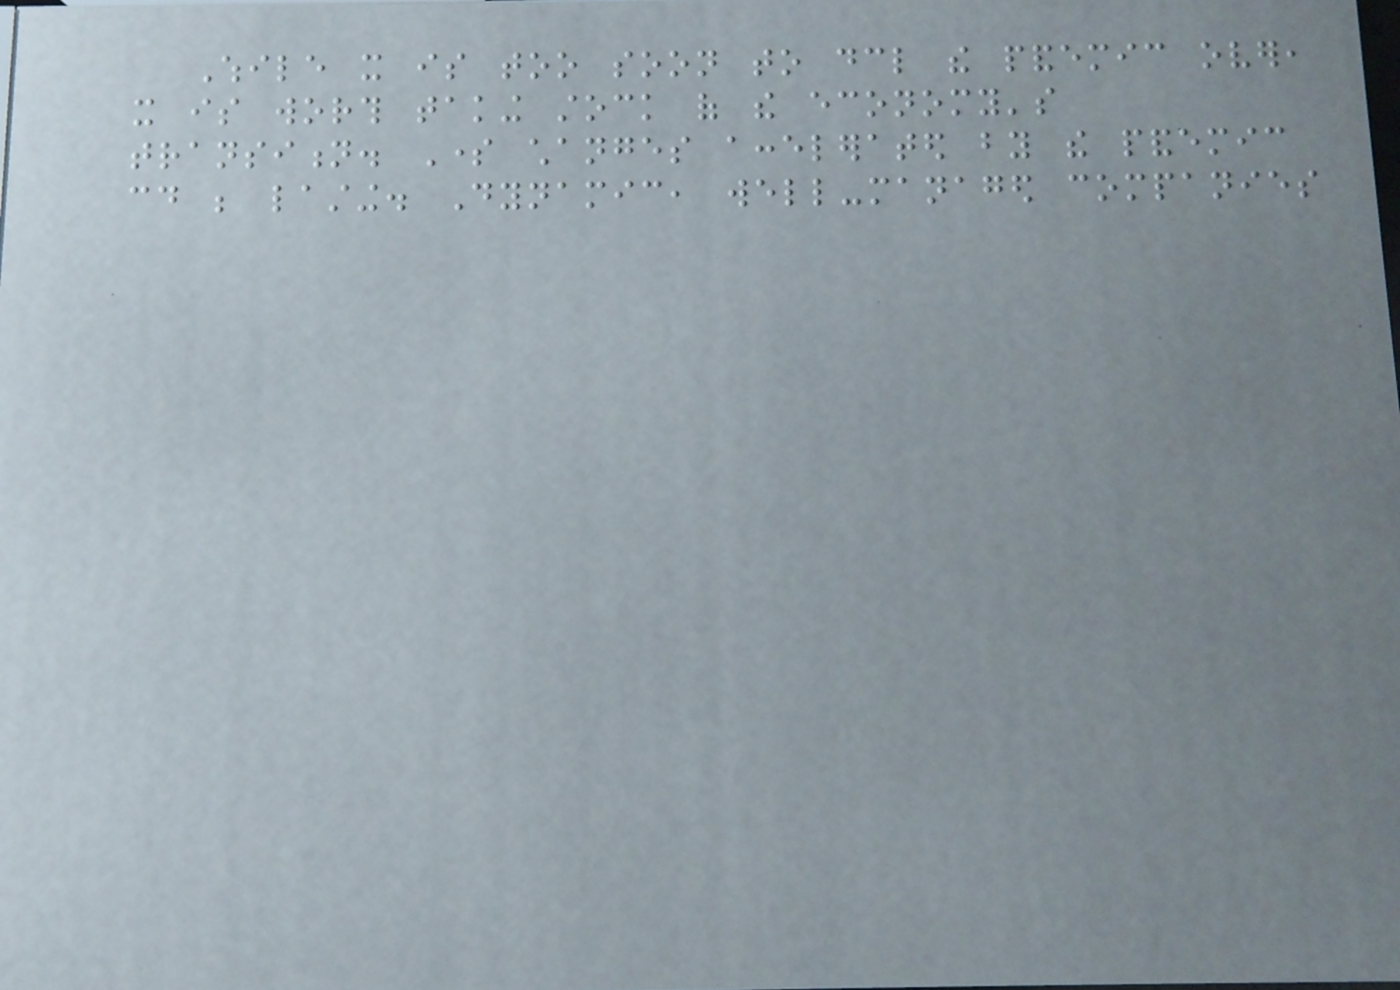While it is too soon to declare the pandemic over,
it is worth taking stock of the economy's
transition. Some changes accelerated by the pandemic
could be lasting. Dynamic, well-managed companies
